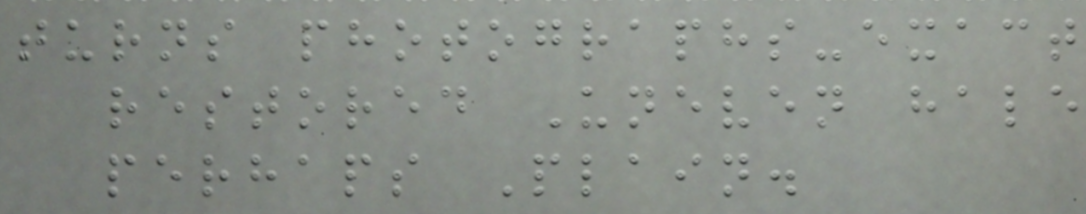turns photographs-exact
restored Uneven hale
perhaps Plain.
